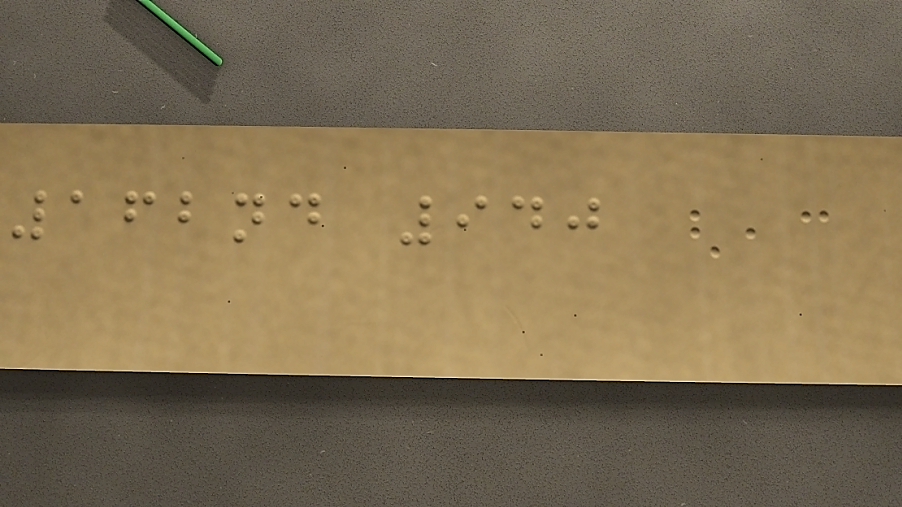162nd 940
